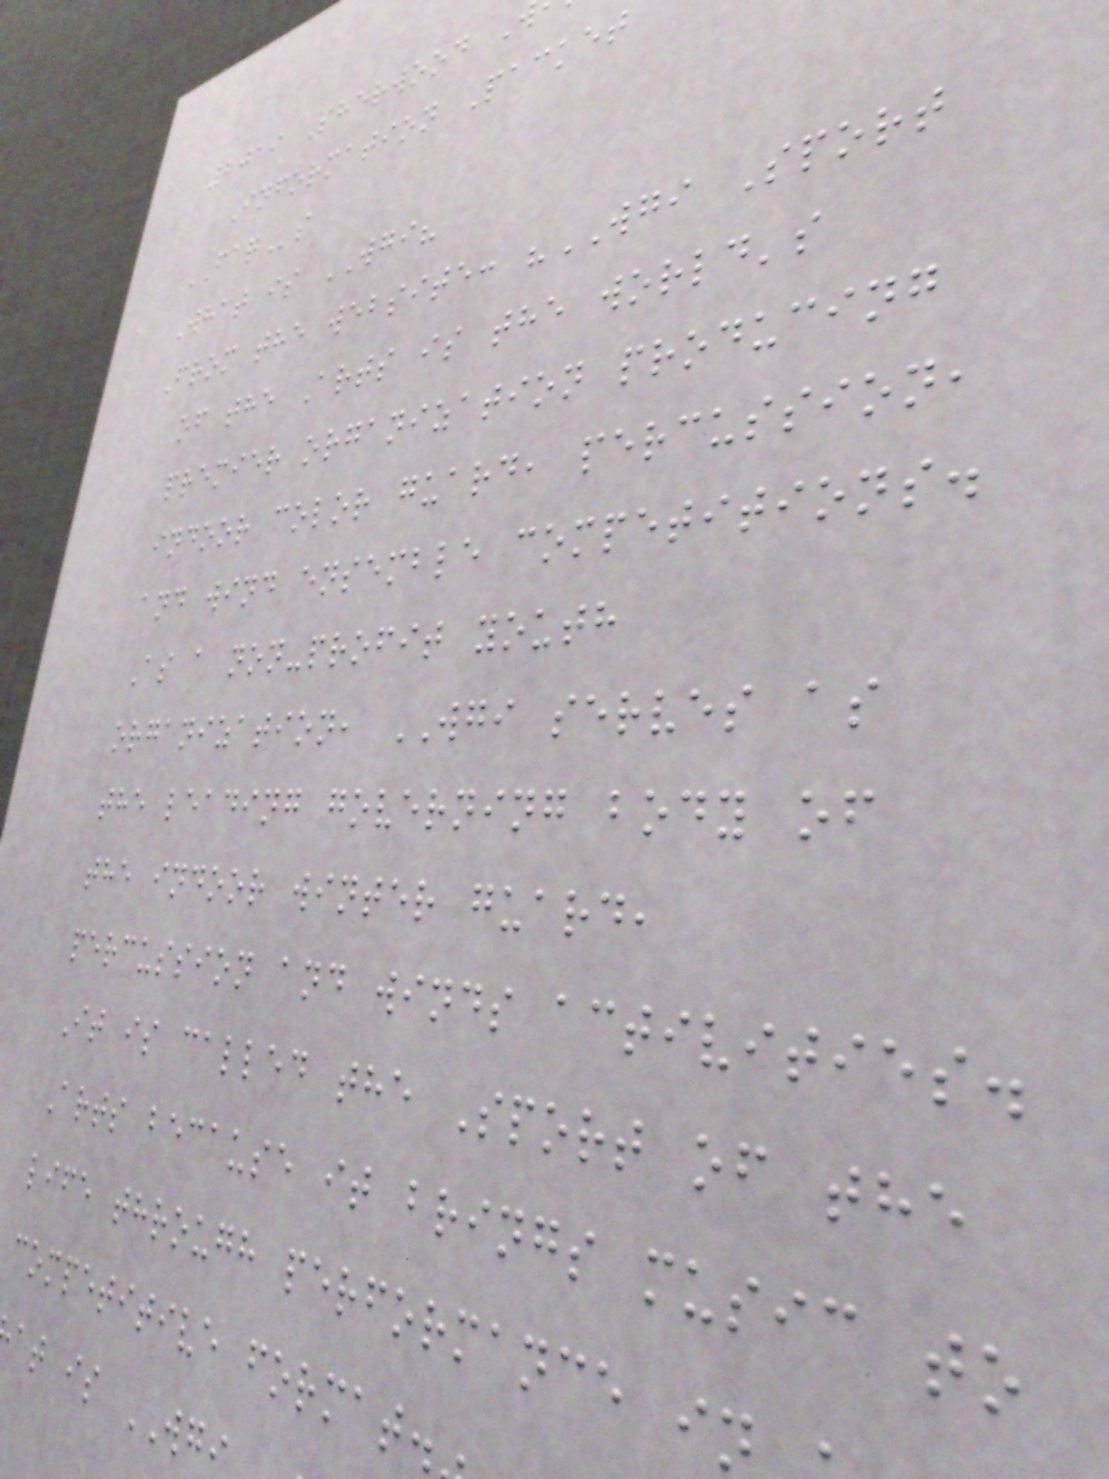2019 Sherwood
Information Packet
FAQs
What is WGI?
From the website: "WGI Sport
of the Arts is the world's
premier organization producing
indoor color guard, percussion,
and wind ensemble competitions.
As a non-profit youth
organization, WGI serves as
the leading governing body of
the indoor winter guard,
percussion and winds activities.
It is called the Sport of the
Arts because it brings music to
life through performance in
competitive format.
at is WG
